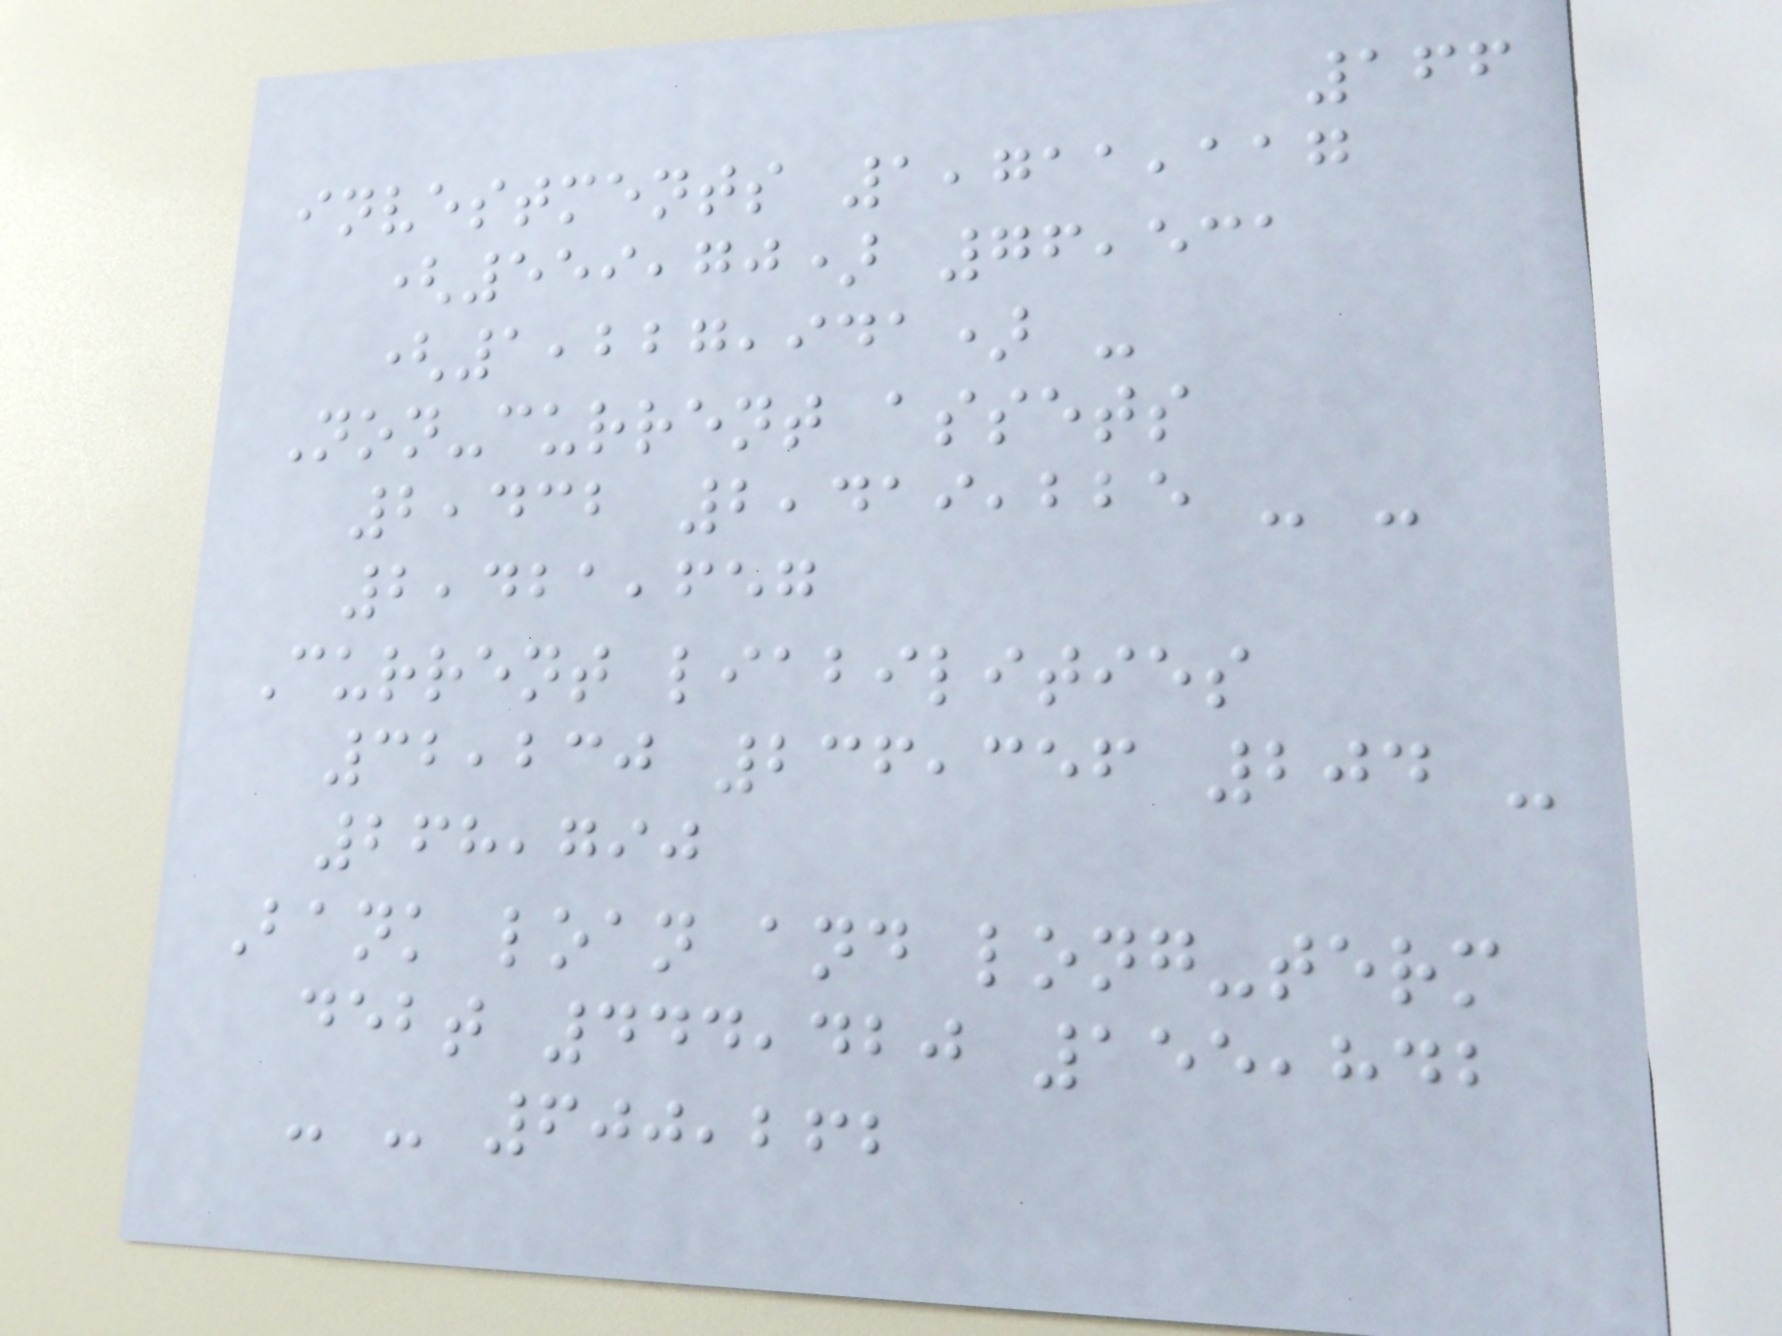166
investments 1,711,117
(559,70) 76,531
(1,227,941) -
Non-current assets
2,432 2,419,225 - -
2,421,657
Current liabilities
32,230 236,356 204 -
268,790
Bank loan and long-term
debt 444,420 155,842
- - 600,262
